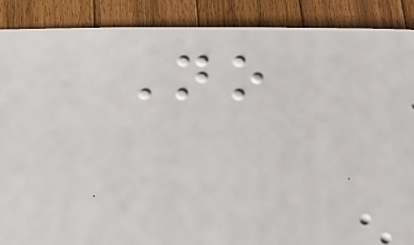No
